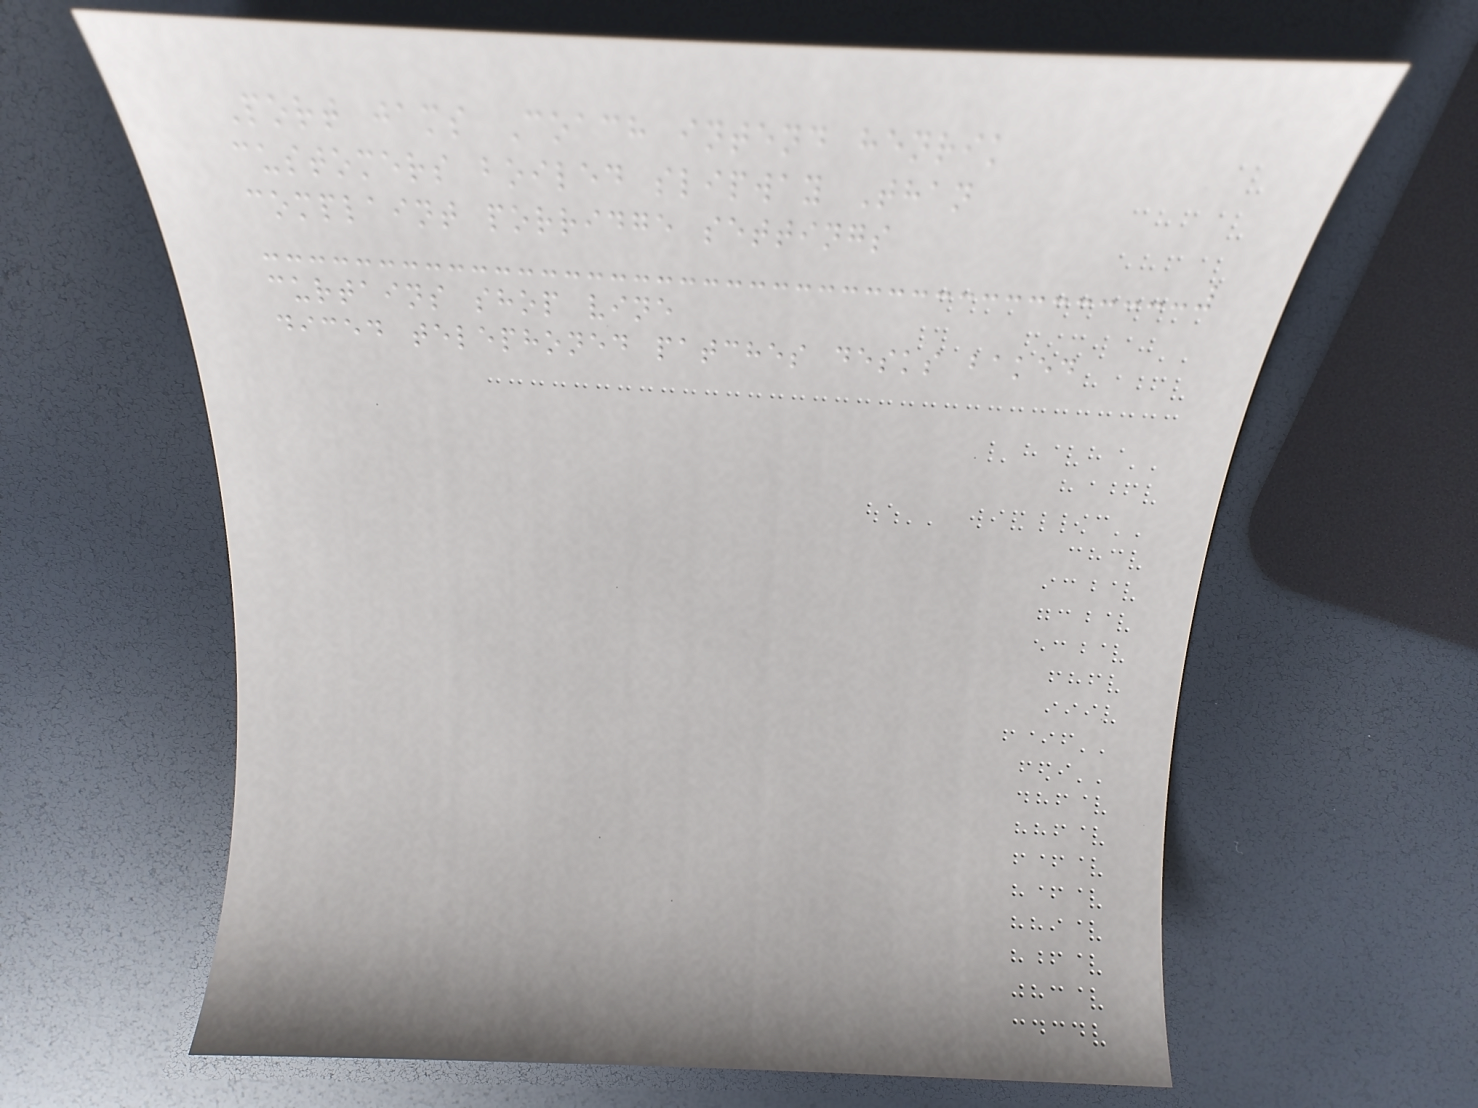Port jams Coach intend henrik
customers boiled slipway Than
complaint porridge settings
curtains shop vine
diced telephoned patches desks baked
